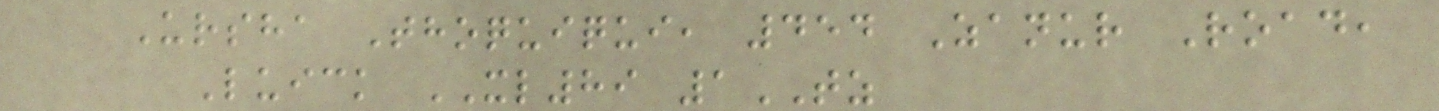Ursha Thoquiqui, 454 Zanur Road,
Luick XL89 1TZ
